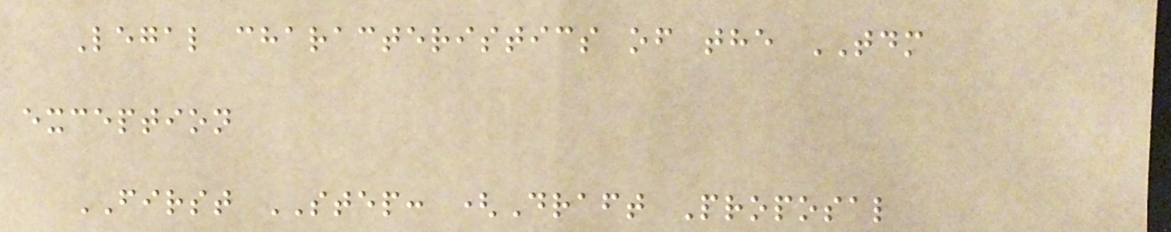Legal characteristics of the TDM
exception
FIRST STEP: (Draft Proposal
